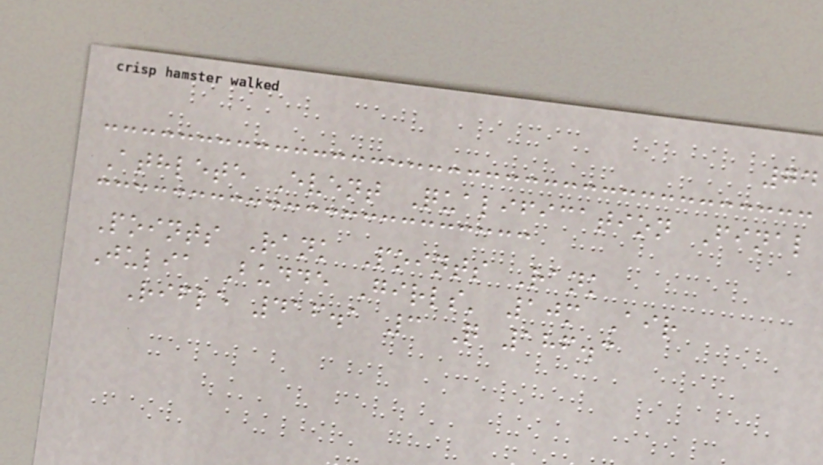74
Athlete Event Qualification Final
Points Rank Points Rank
Julia Budde Girls' 10m Air
Rifle 416.1 3 Q 186.3
